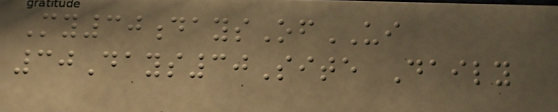My30daysOfUI
30Days30Site Daily
